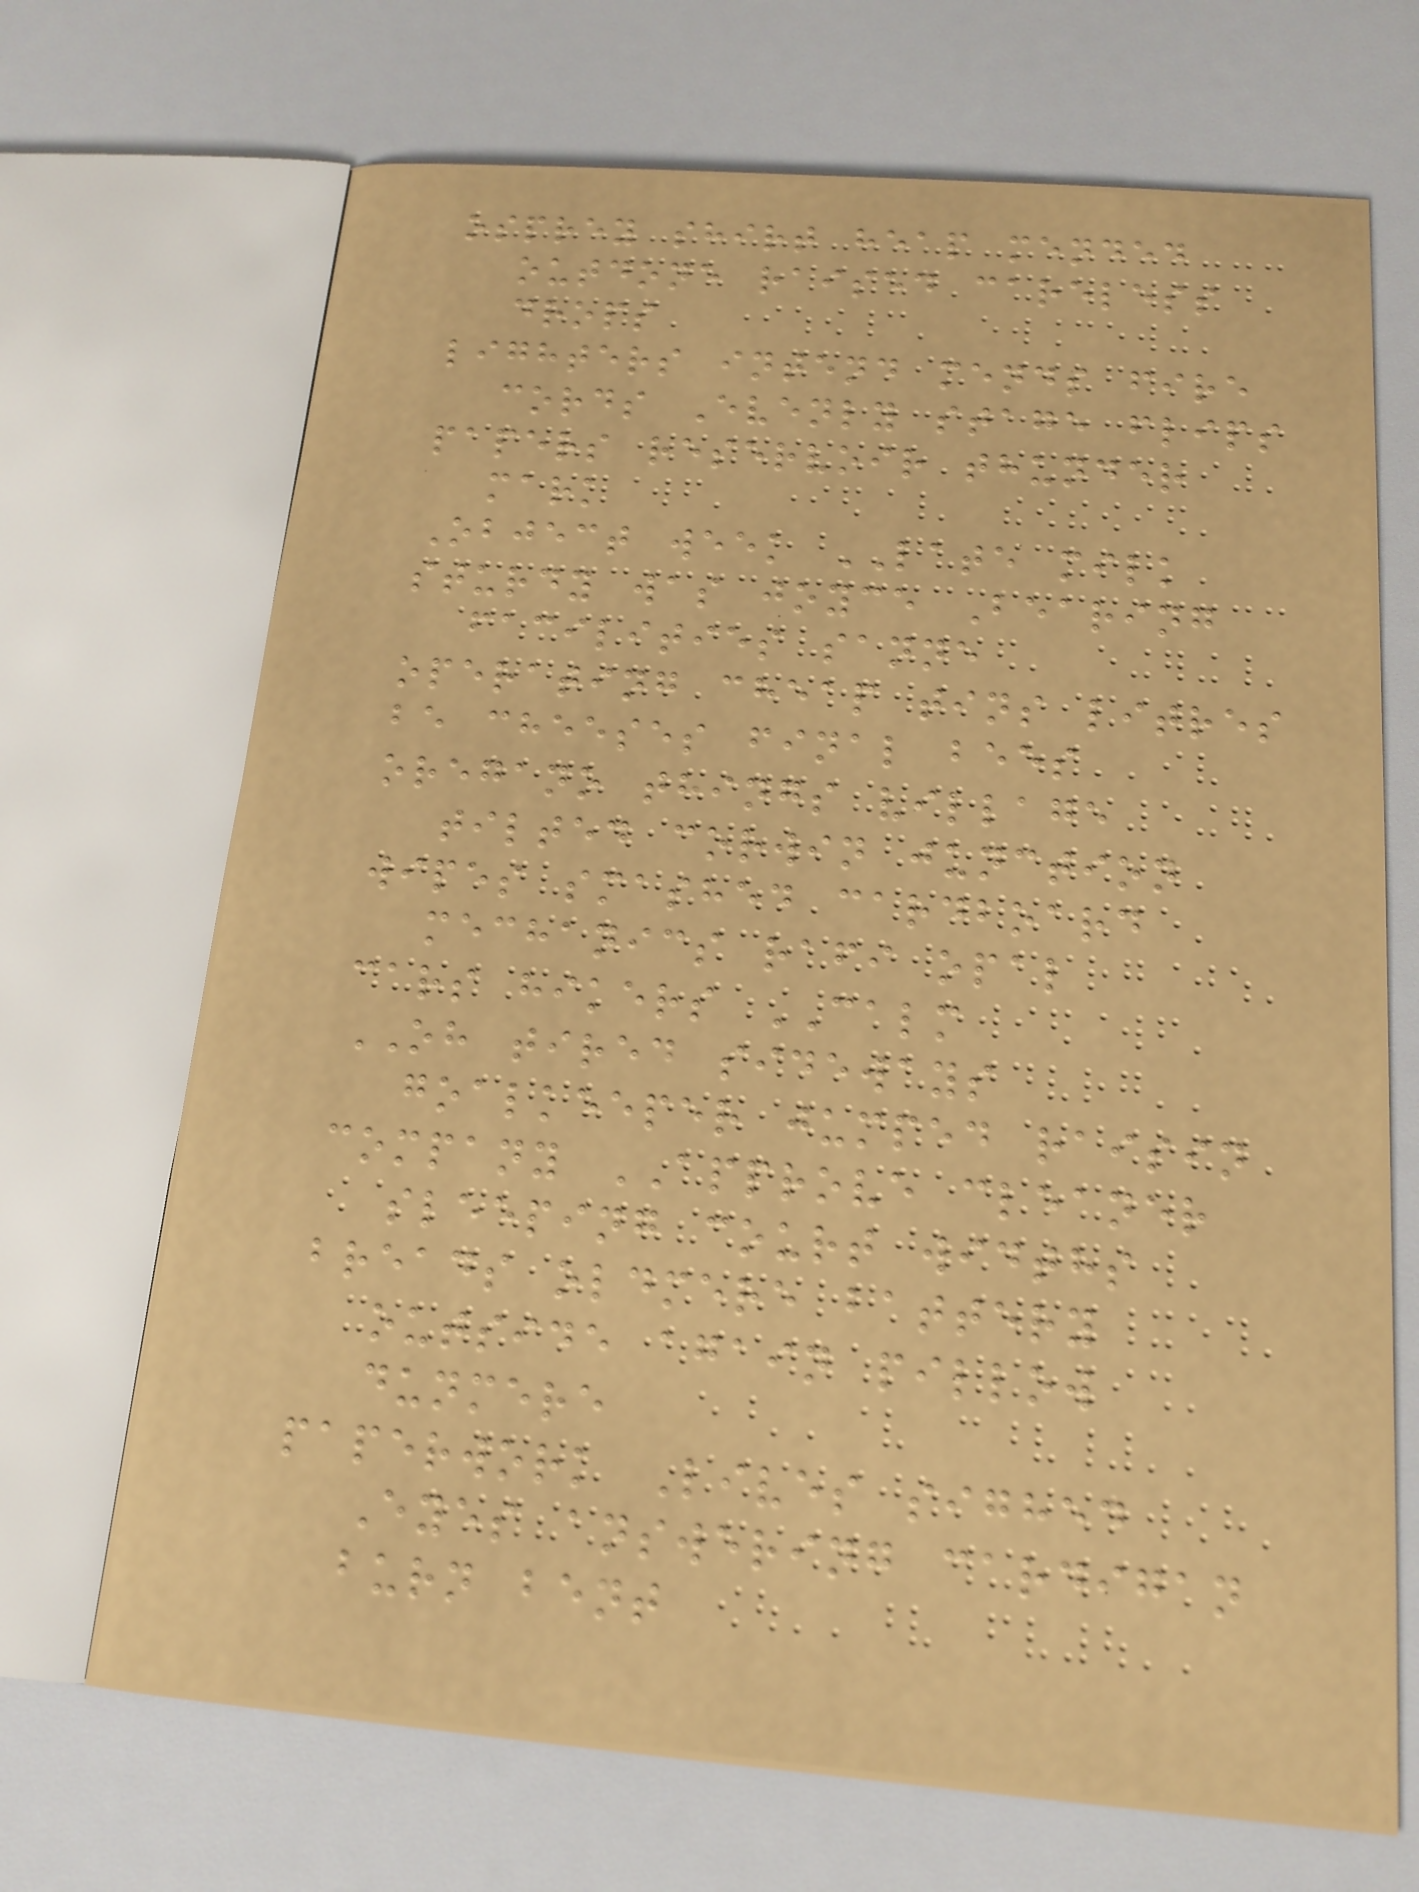osprey shirt heap mended
outdone raised careless
drops
lighters intend mends fire
cords Evenly stage flips
papers reservoir thunder
mark
Object week LATE milk
sturdy was joyce Bearing
facilities sanne
operating cheap tins litres
be cheeses final bees
oregano things village
tilted corwin junction
wipes smashed cardboard
mechanics rafi opal
cars hikers CALM
OH tired sideways
goalkeeper jumped raisin
company APPROVE cleaner
sleeping court widths
breads oldmere battery
outside again pillow
dunmere
paperwork Lives sighed
Eyes answering cardigan
burn bent
